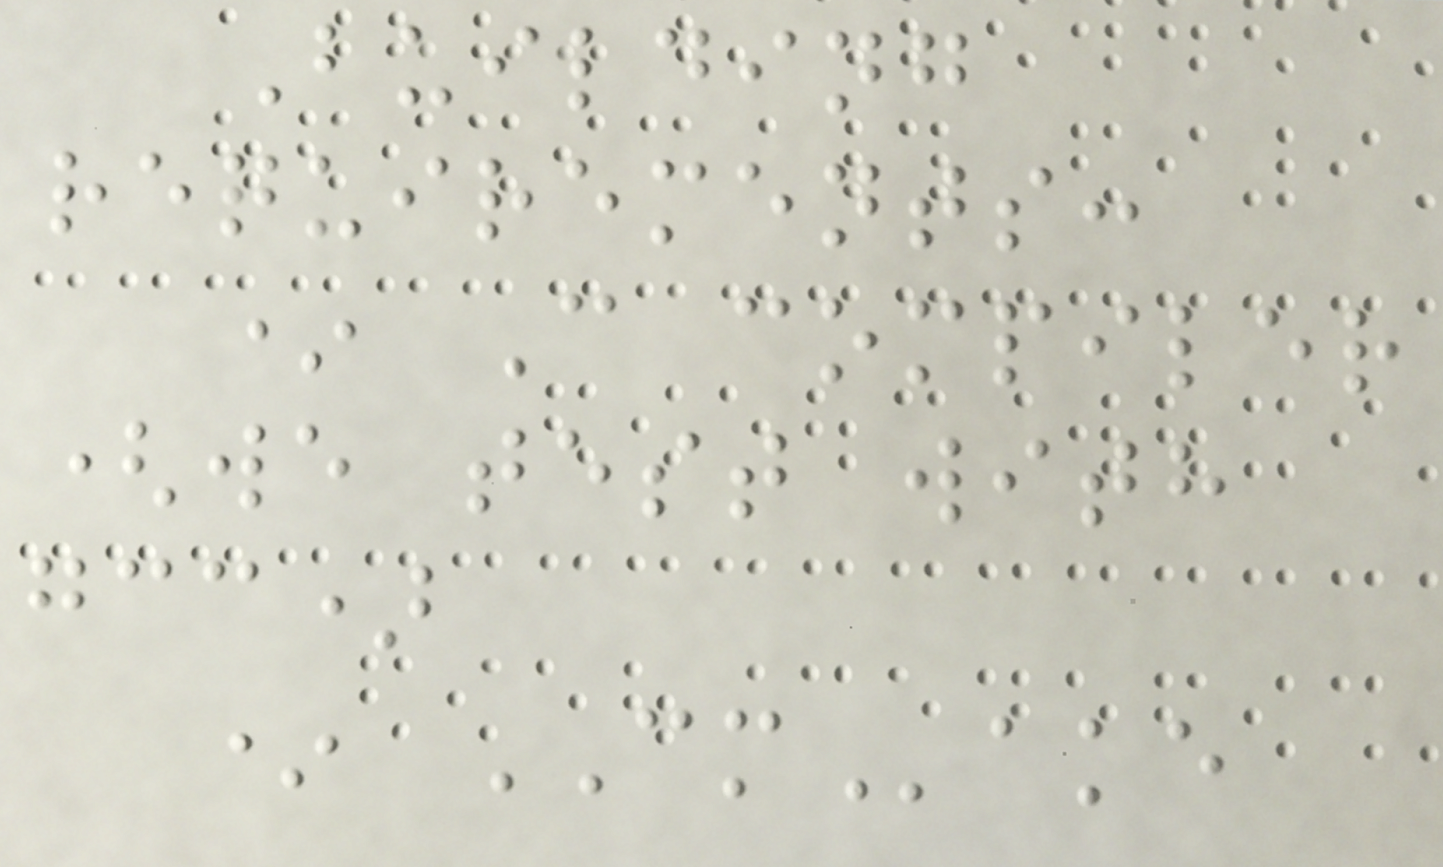Building
requirements:
* C compiler
(we test with
gcc)
* CMake
